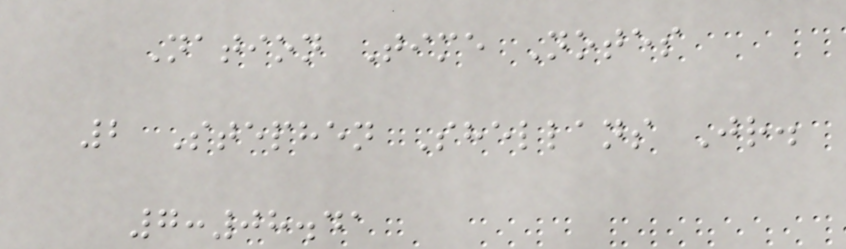Nation Time Notes
2 Stephen Shellans Jr.
7:08.41
